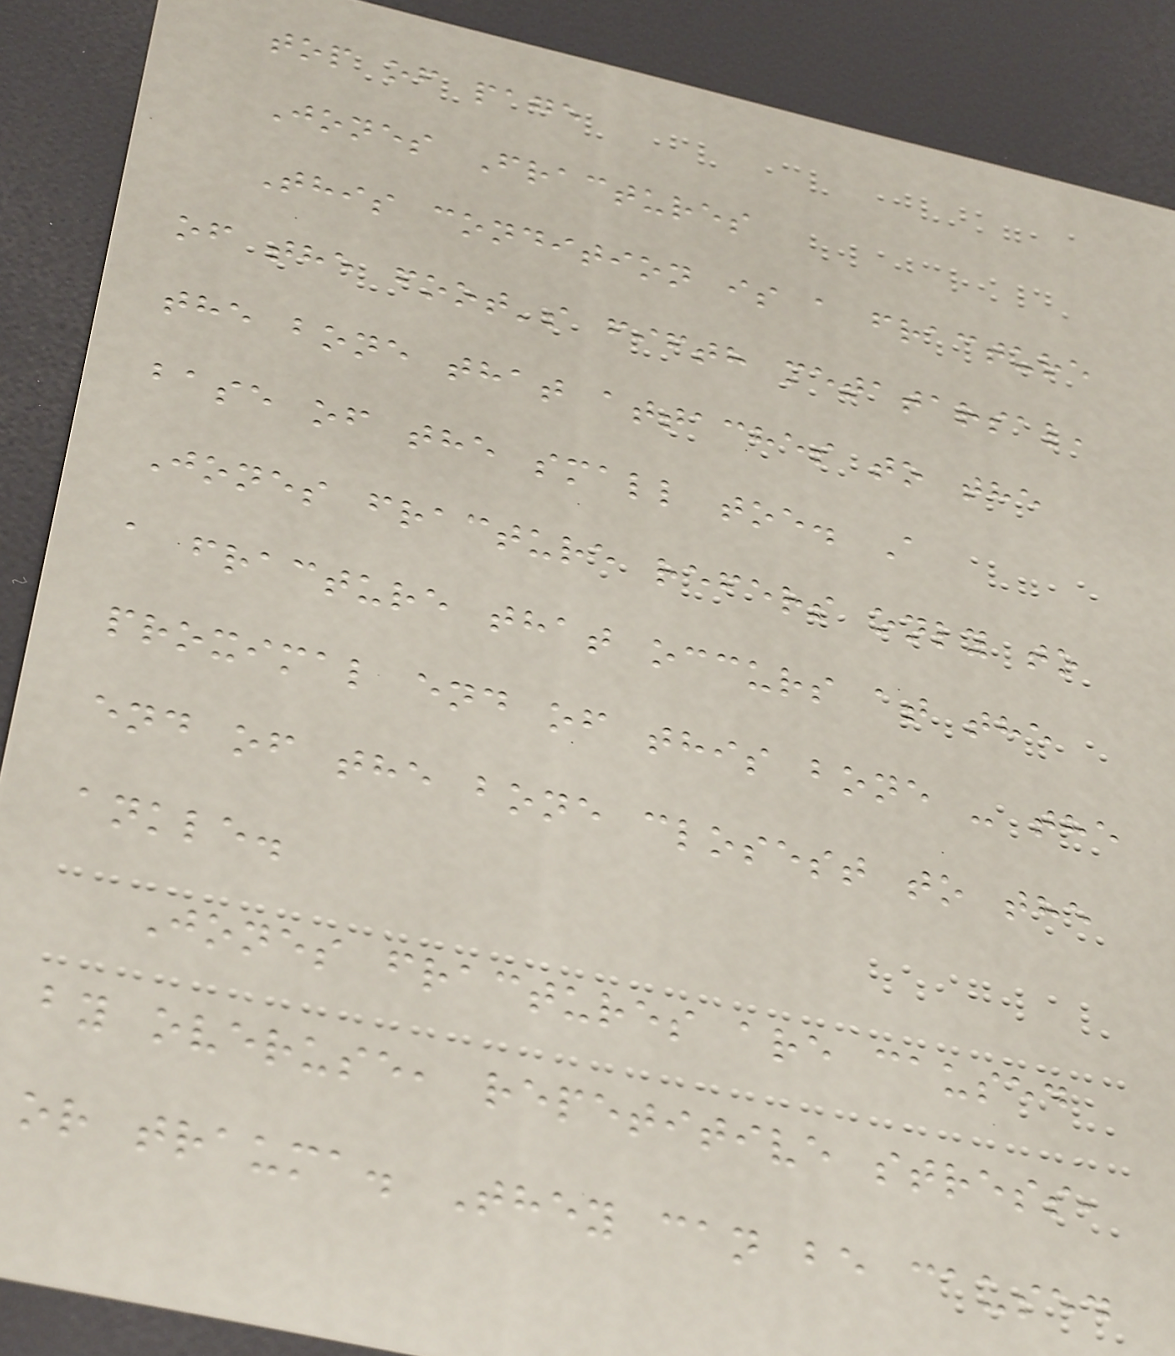top of page
Jones Fractures
This condition is a fracture
of the foot's fifth metatarsal,
the bone that attaches to the
base of the small toe. A
Jones fracture refers only to
a fracture that occurs at the
proximal end of this bone - the
end of the bone closest to the
ankle.
Jones fractures are caused
by overuse, repetitive stress,
or trauma. They can be caused
